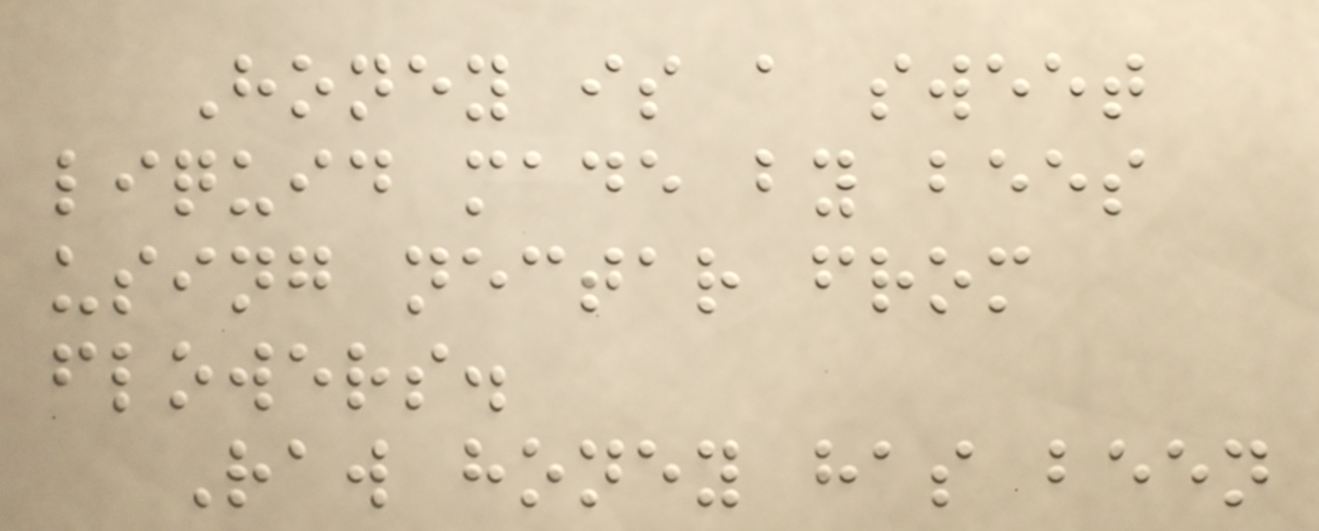Honey is a sweet
liquid made by bees
using nectar from
flowers.
Raw honey has been
